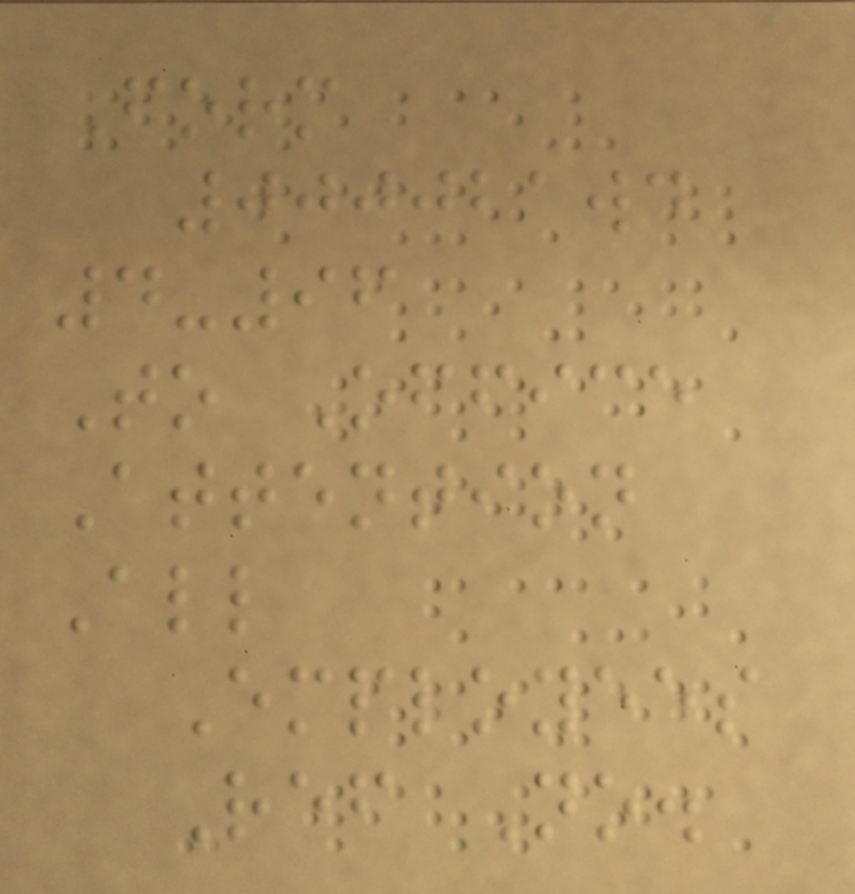Form
000021wd
4-96
To Office
Attention
All
Employees
Ref No.
